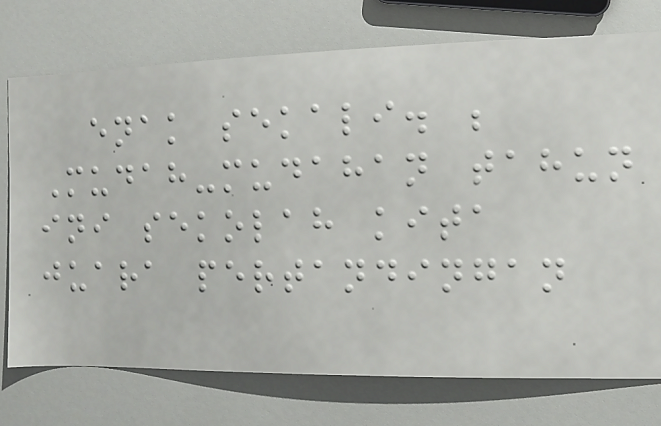enak sekali. ;
Mudah-mudahan tahun
ini sekolah kita
juara pertandingan
